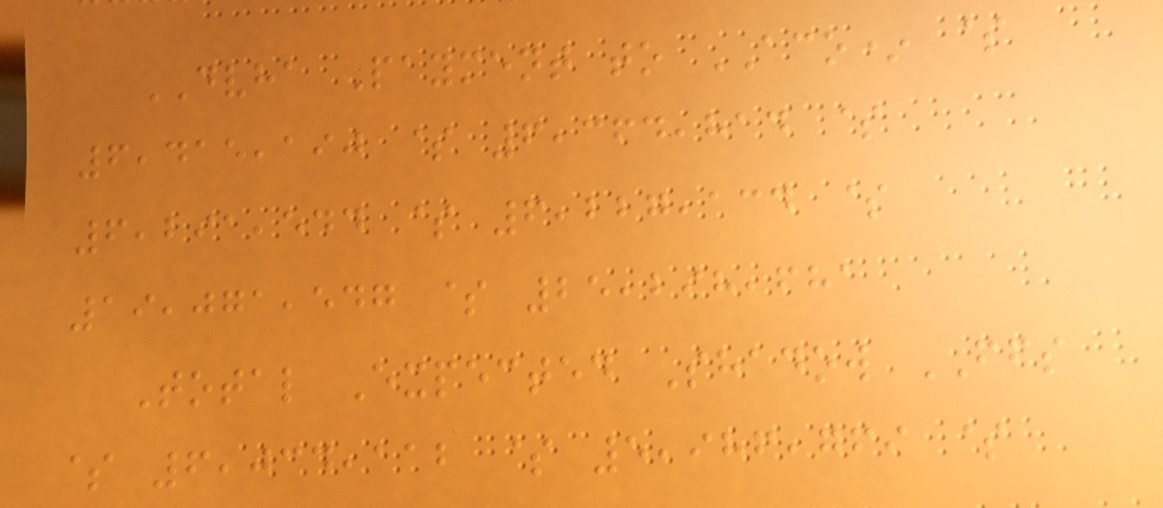DVHA Payment to ACO* $
6,415,190 $ 6,364,814 $
6,291,544 $ 6,227,134 $
19,071,547 $ 25,298,681
Total Expected Shadow FFS
$ 6,034,112 $ 5,986,769 $
